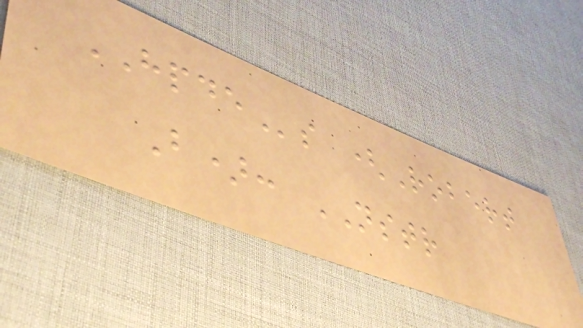HPDEs (Robert
B): NSTR
